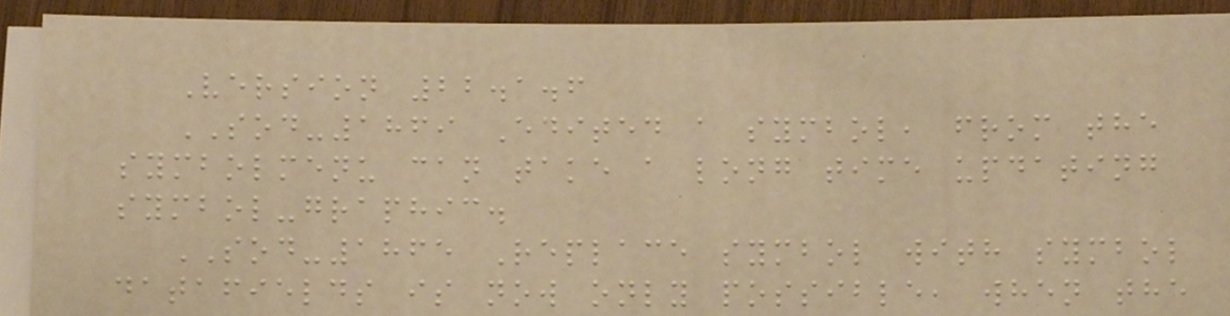Version 22.1.6
SOD-1869 Edited a symbol, from the
symbolmenu can take a long time updating
symbol-graphic.
SOD-1865 Replace symbol with symbol
datafields is now only possible, when the
